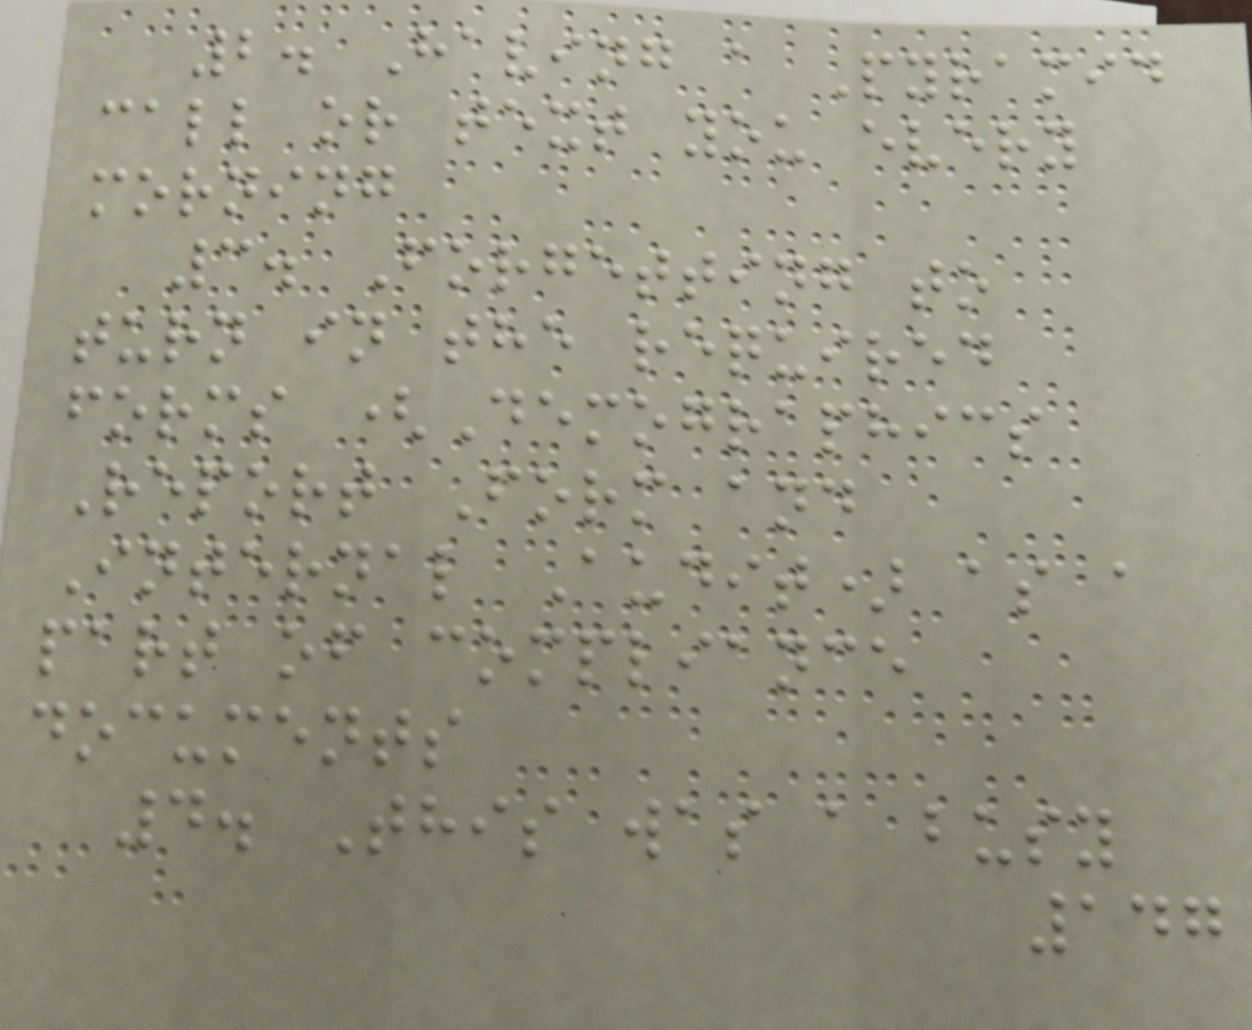2. Having a Pyramid
call or text you every
morning
3. Forgetting to
turn in the required
forms (Demographics
Report Form and
Internal Audit) as a
part of compliance
documents
4. This was a busy
147
